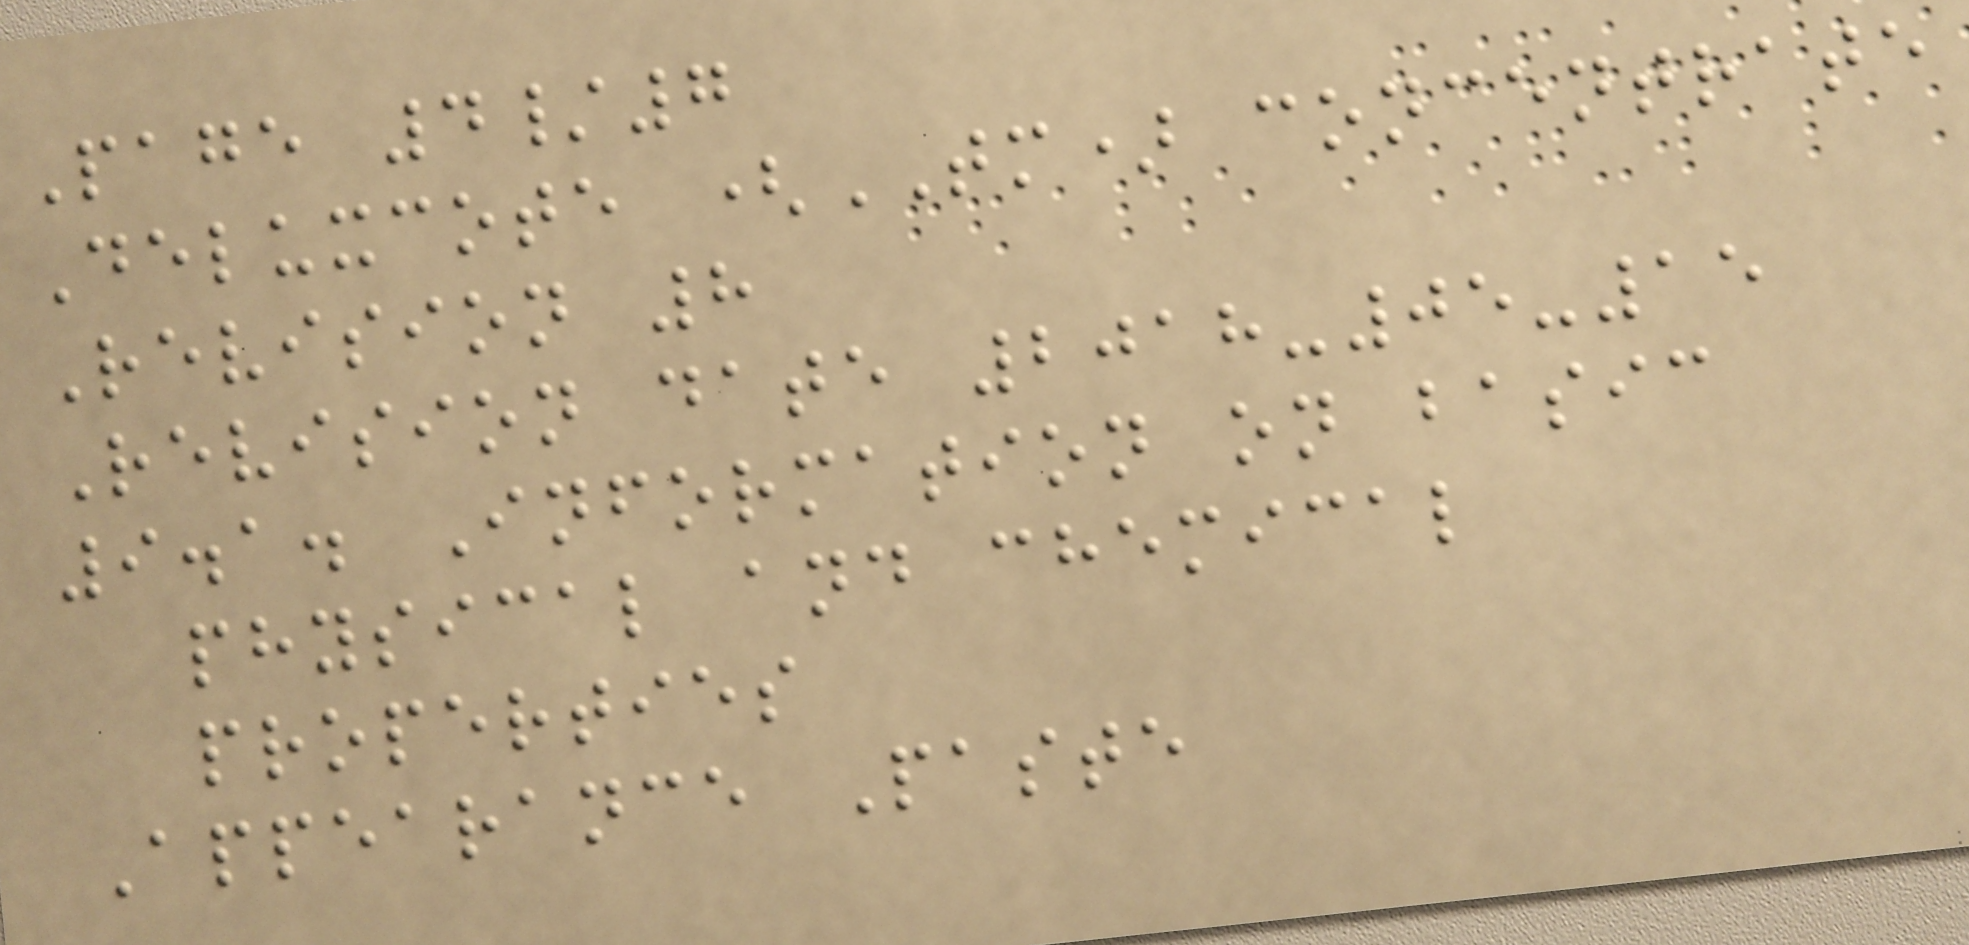Page 4/7
Deluxcote (TM) concentrate
Revision 8
Revision date 2018-05-15
9.1. Information on basic
physical and chemical
properties
Appearance Paste
